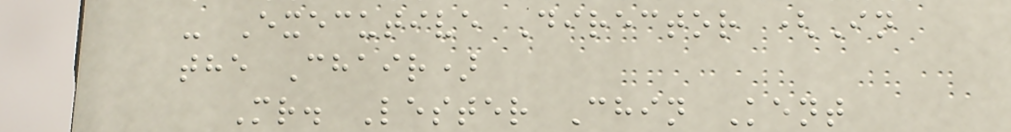- Executive Director (In
the Chair)
Mr. Lester Chin Kent
